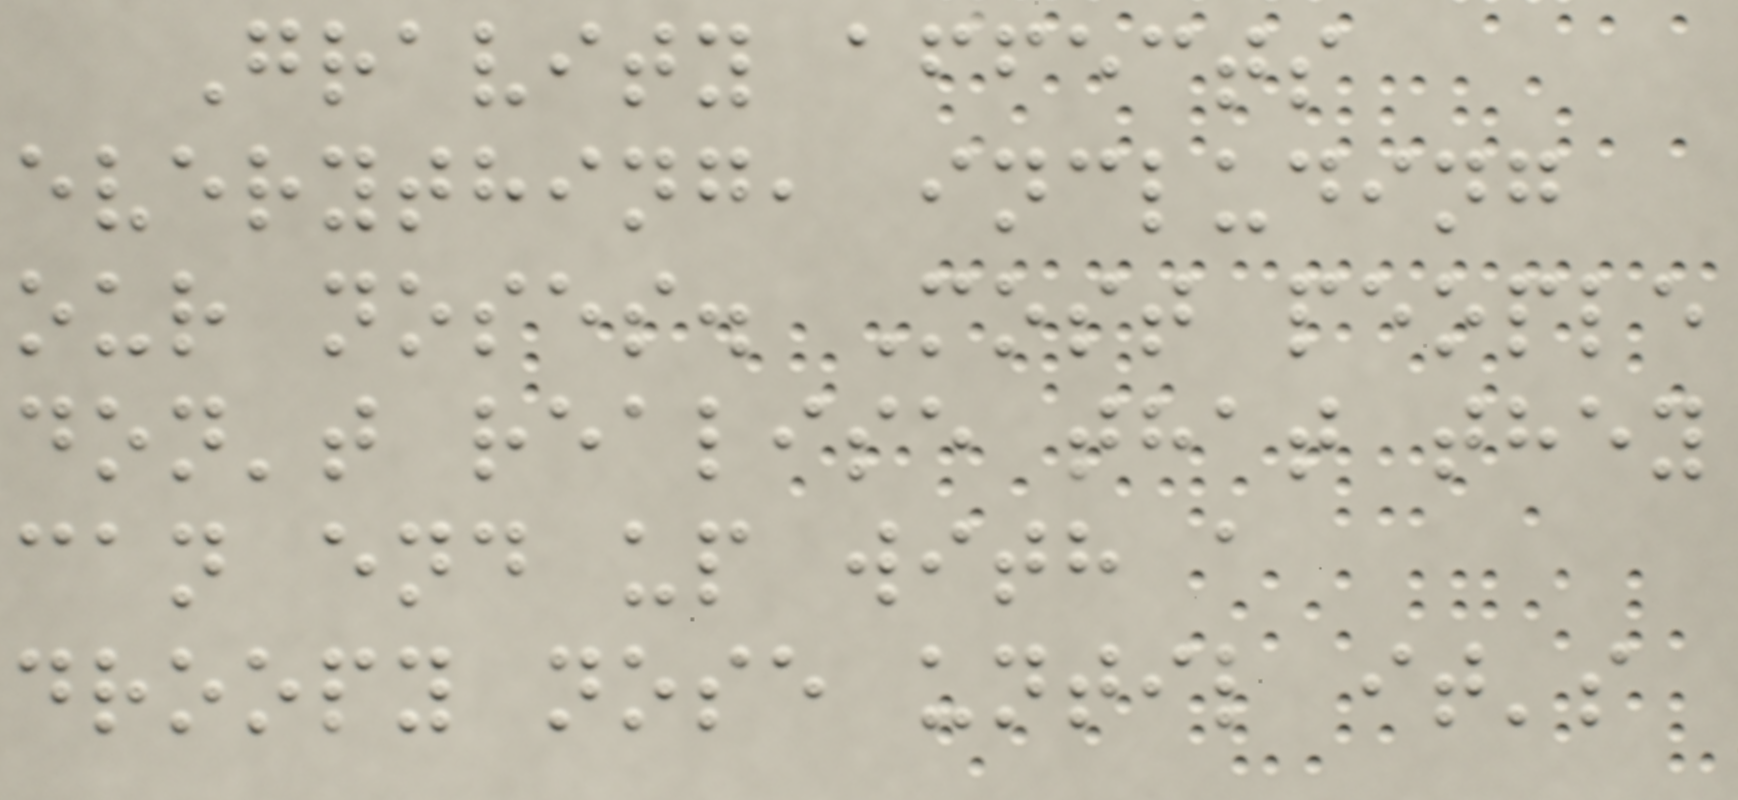Gravity affects
everything, including
our noses. Most people
don't realise that they
can end up with a
droopy nose until it's
